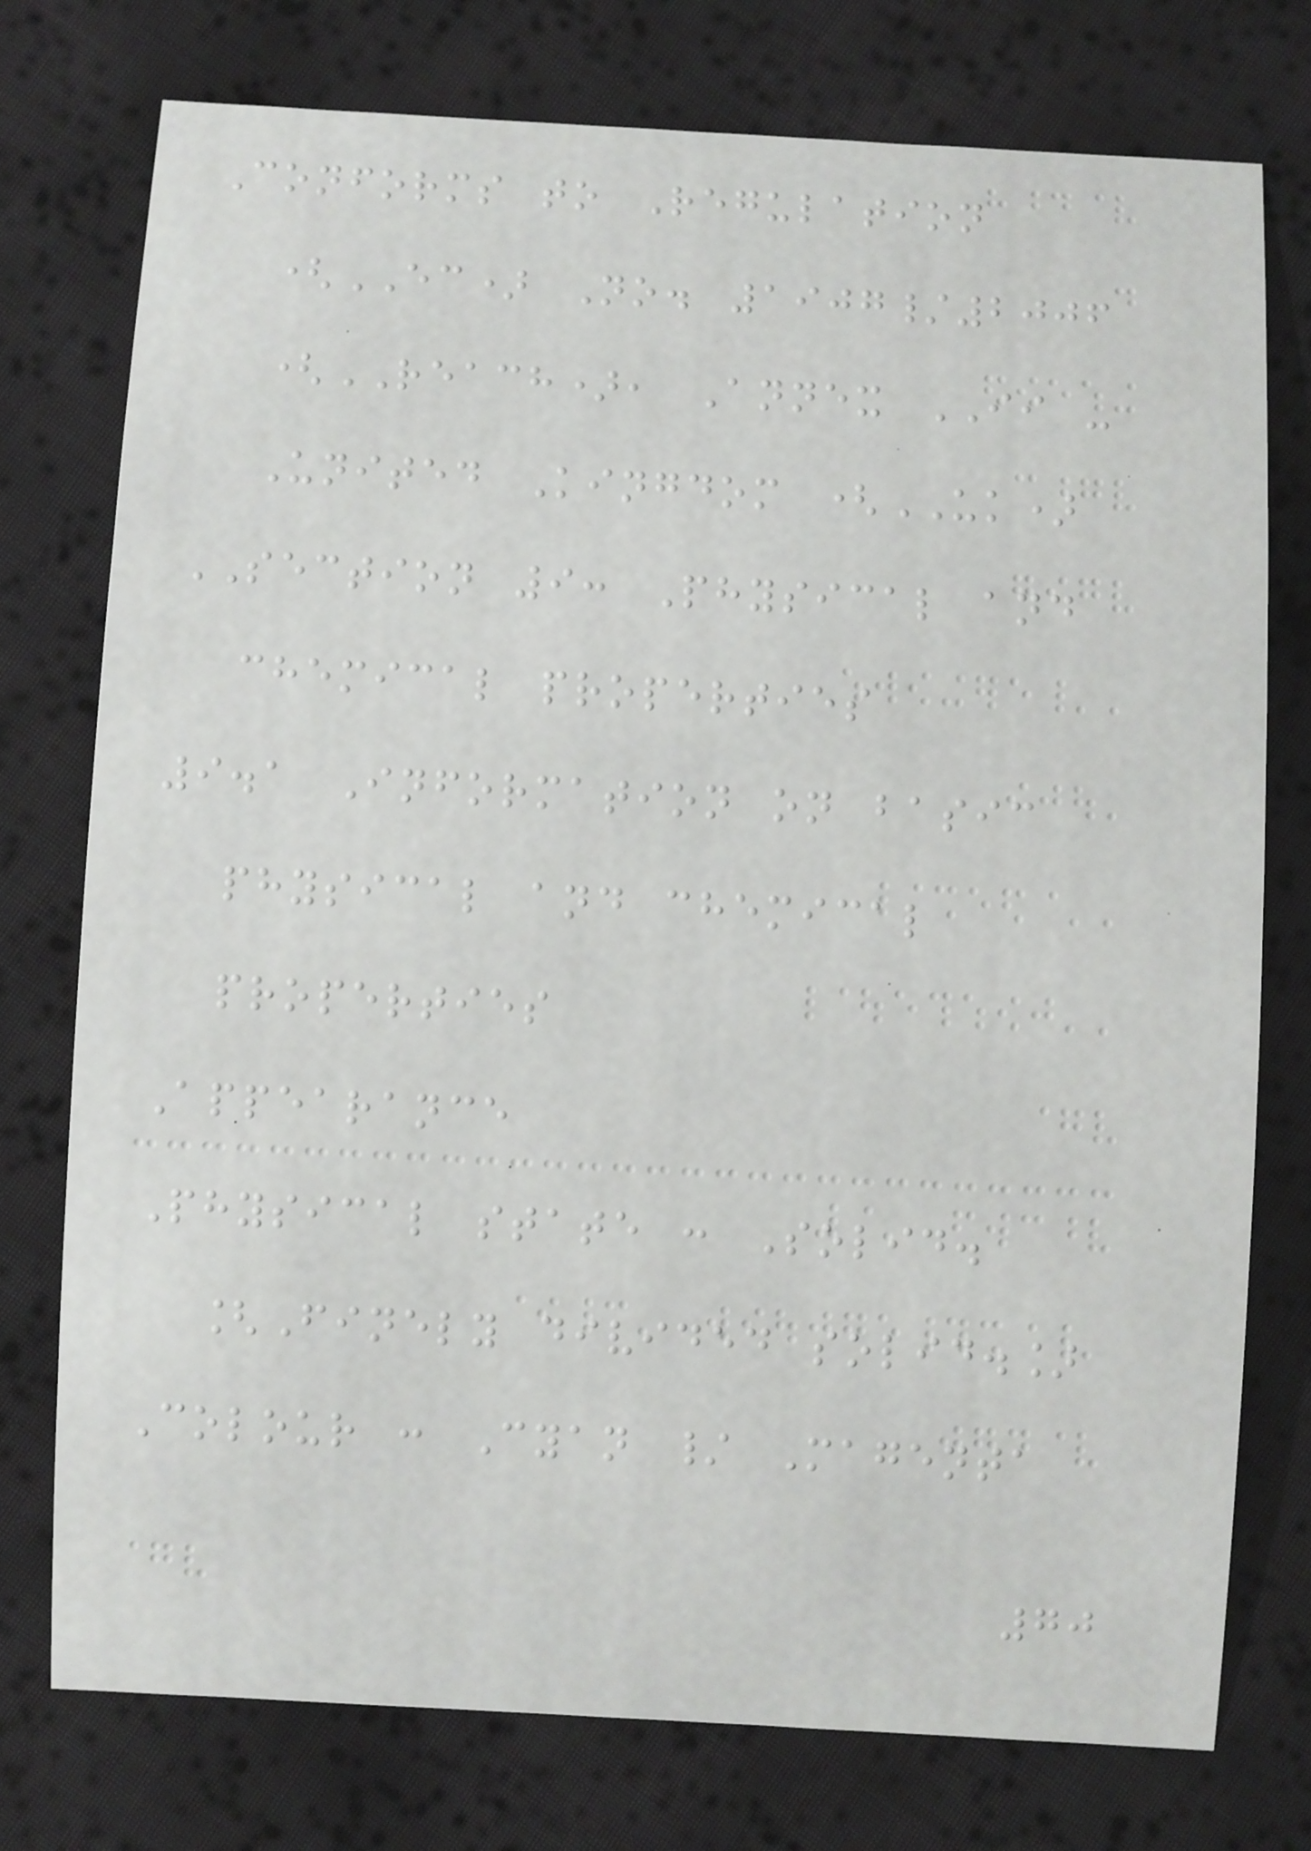Conforms to Regulation
(EC) No. 1907/2006
(REACH), Annex II -
United Kingdom (UK)
SECTION 9: Physical and
chemical properties
9.1 Information on basic
physical and chemical
properties
Appearance
Physical state : Solid.
[Finely divided solid.]
Colour : Cyan / Magenta
70
